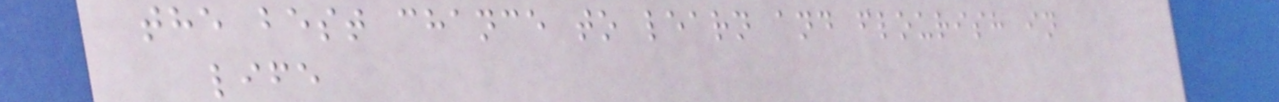the best chance to learn and flourish in
life
